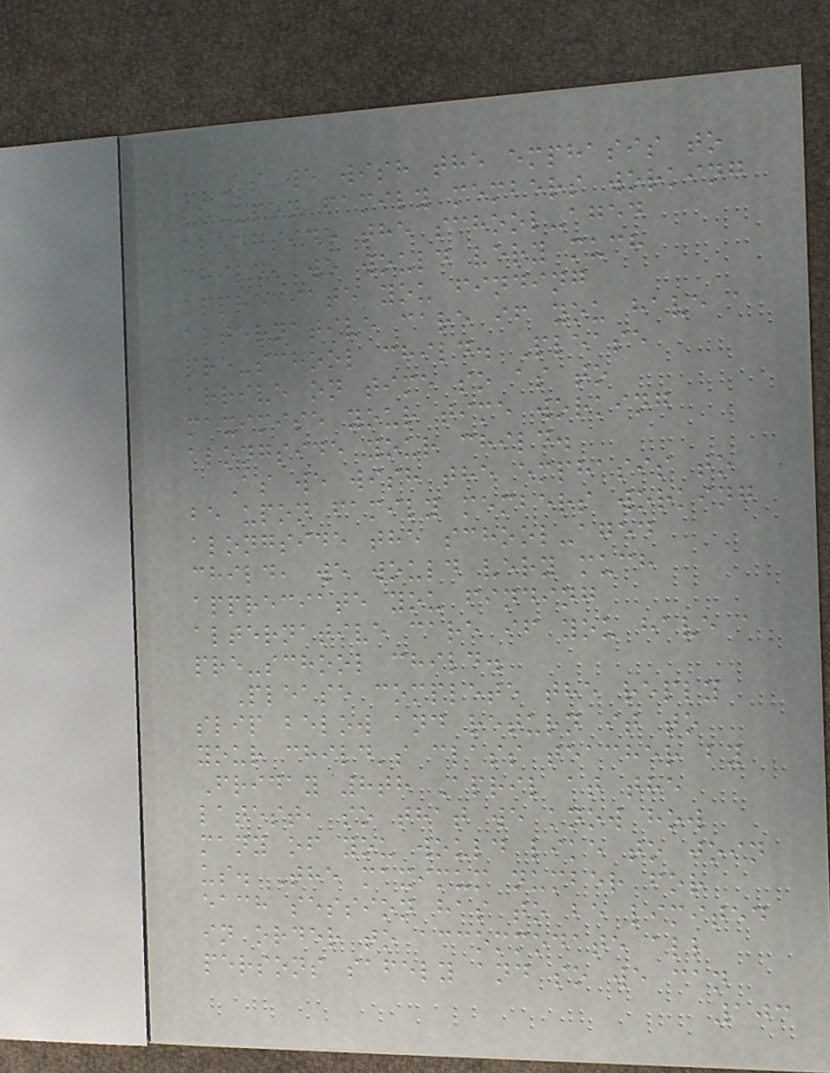As we wish the emphasis to
be upon family members working
alongside the school-aged
child, we would very much
appreciate you finding
alternative care if you have a
pre-school child. Please
arrive on time so as to
maximise your time working
alongside your child.
As we wish the emphasis to
be upon family members working
alongside the school-aged
child, we would very much
appreciate you finding
alternative care if you have a
pre-school child.
Please complete the reply
slip below and return it to
your child's class teacher by
Friday 8th April at the
latest, so that we know how
many of you would like to join
us. The maximum number for
each session has to be limited
in order to accommodate all
persons safely and so we can
103
